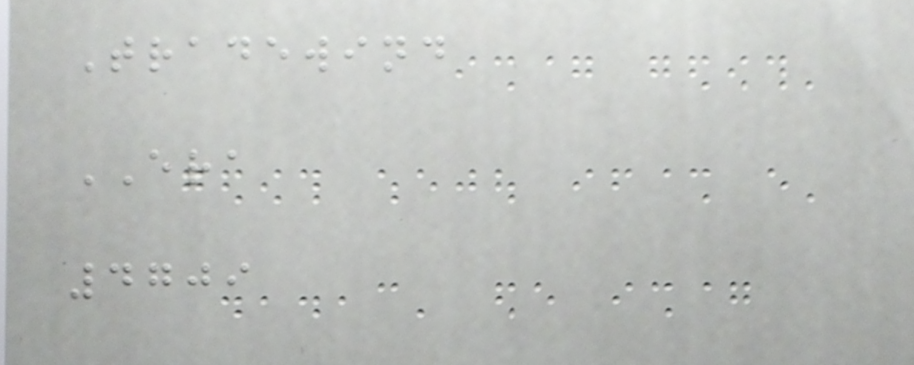Tradewind
ERA
4709
